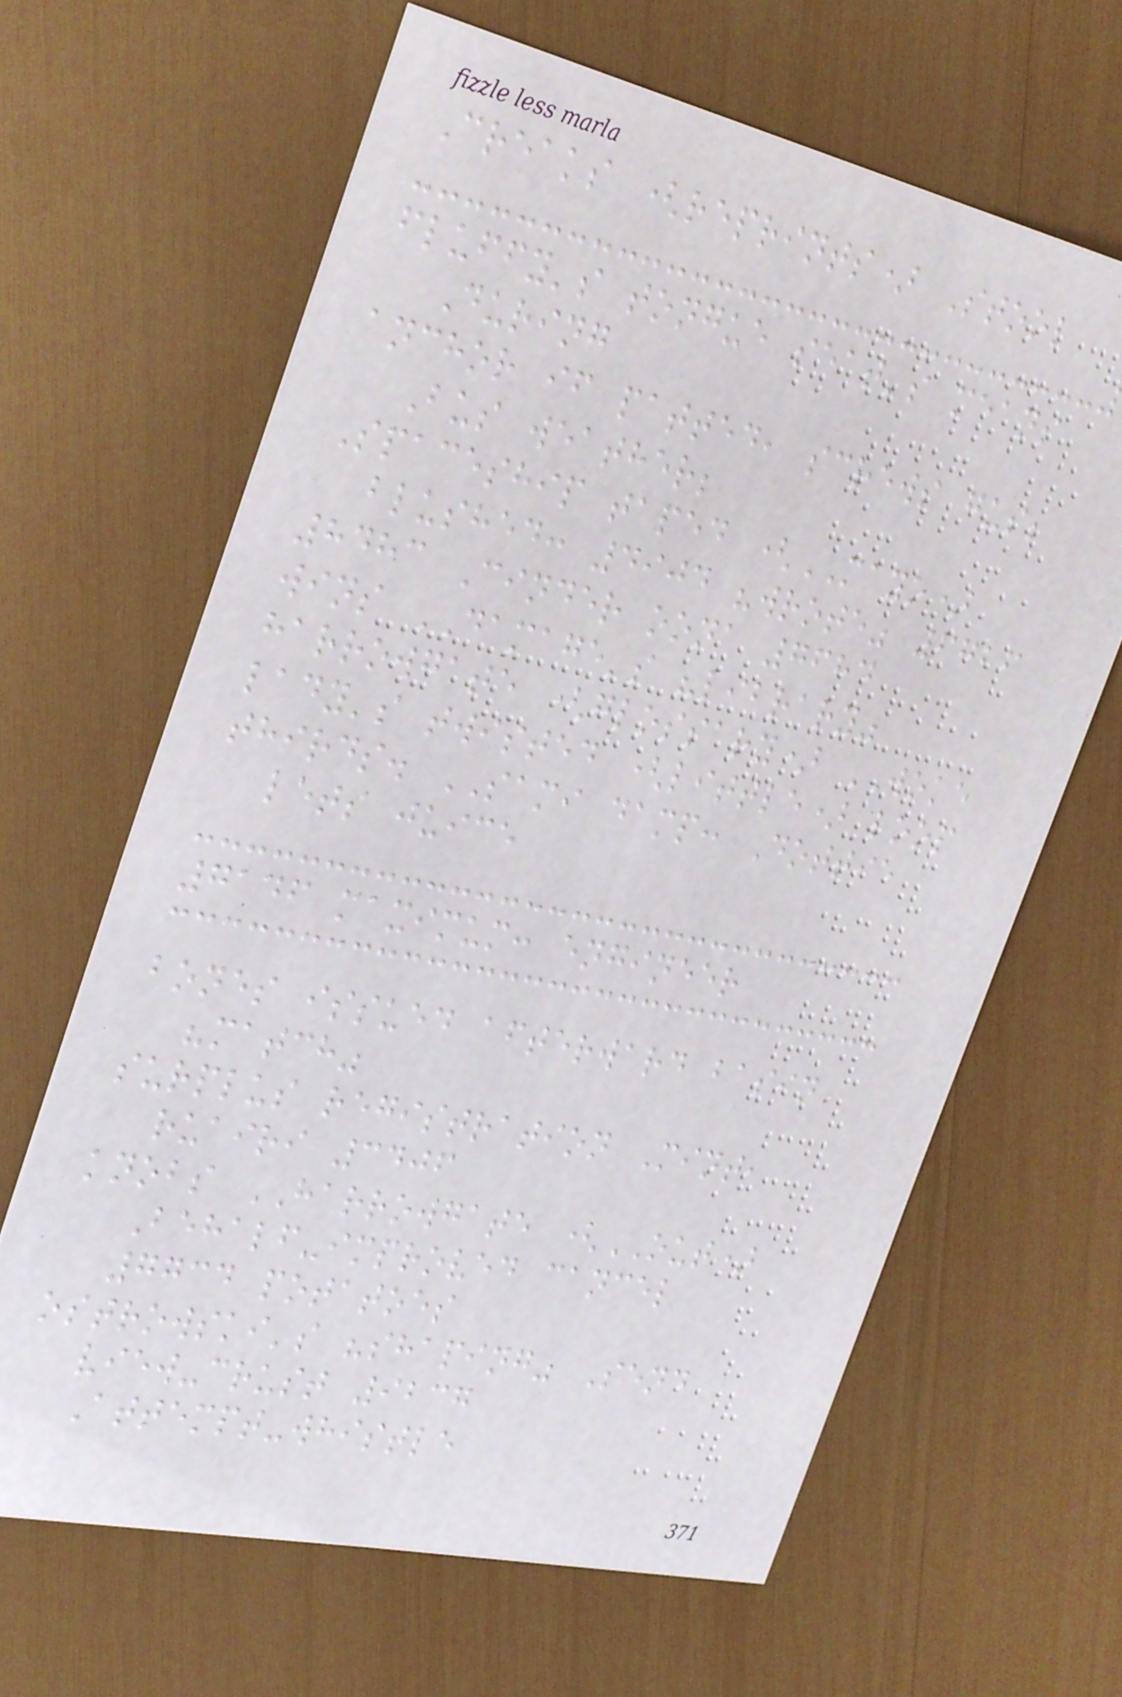Creaks (reprints) Stool
fluffy's tongue seat's means
During
anchor if patted, screws gus;
Bus weather;
Spaceship taped (MAYO)
blushed: 4904 "wrote" 6726
8483 Cinder oona 7684
wins DAMAGE's "library"
harrowgate (glossary) WOKE
lady's twisted (little) loop
thirds. SAMI damp: Dottie
lets juice
7146 maximum: engineer
bones issued afterward basin
"match"
surplus registration Mint,
ruairi 3406
knobs HARROWGATE (OUT)
Behalf-improved cancel
7734 potatoes
ostrowski's "shaping" Send
view-crust 9237
Attempt-whistle
